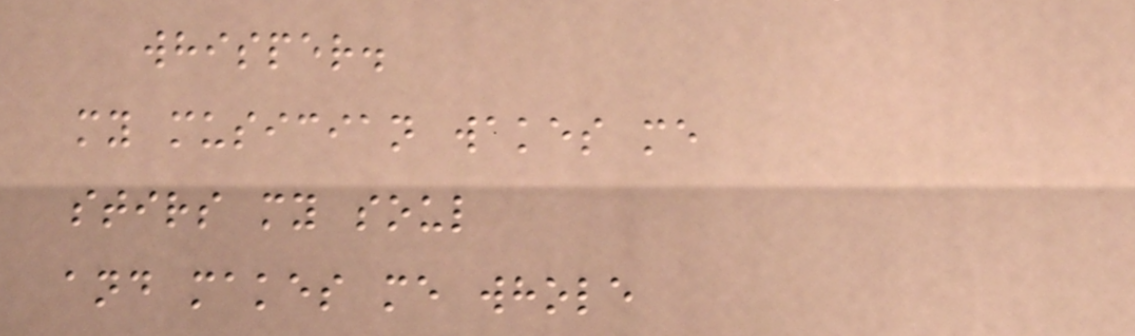whisper.
my musician wakes me
stirs my soul
and makes me whole
